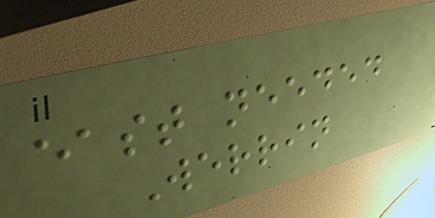east needed
Werrin
